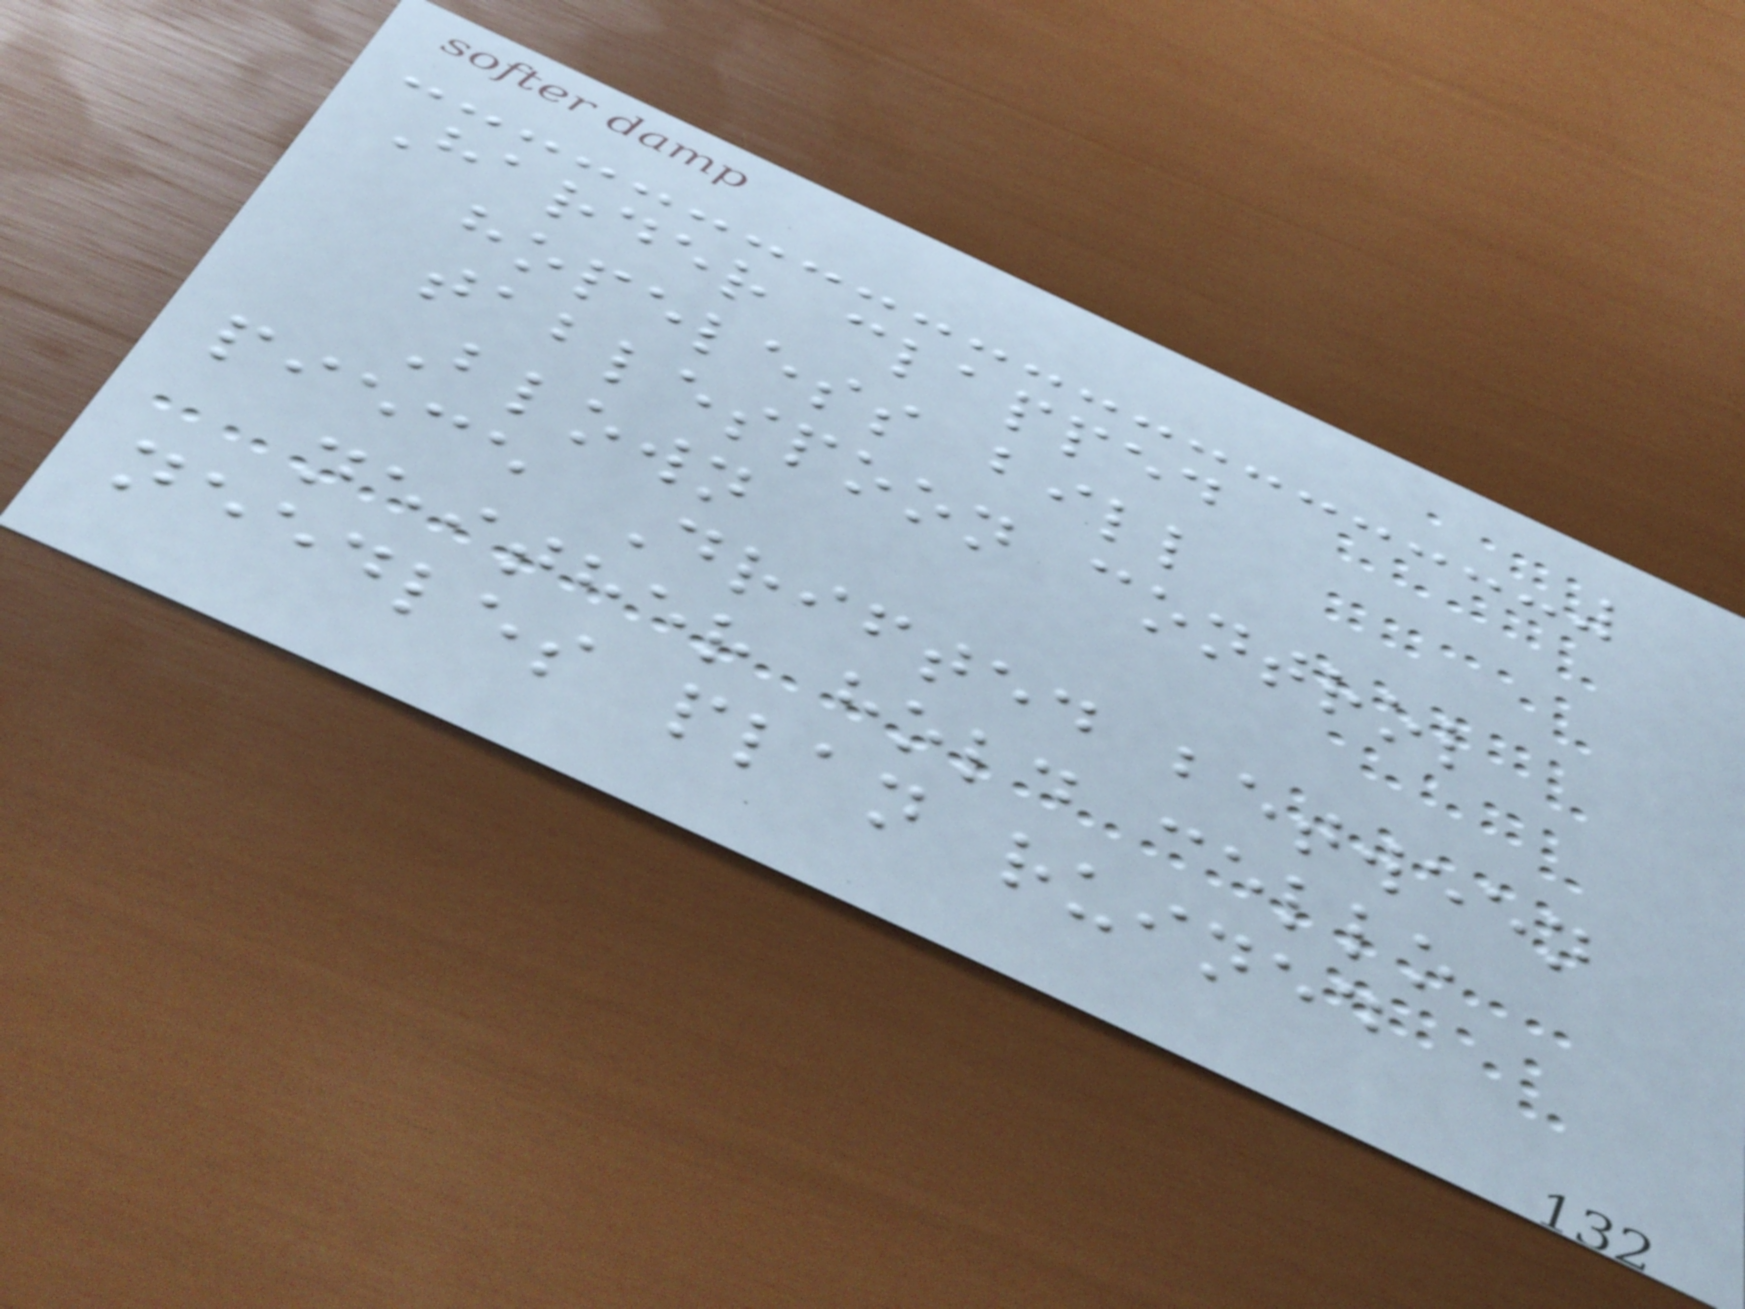Harder clapped
hopeless bill
tablespoon control
Blown
piece Drifted between
neither hold cello
needles plan ruined
